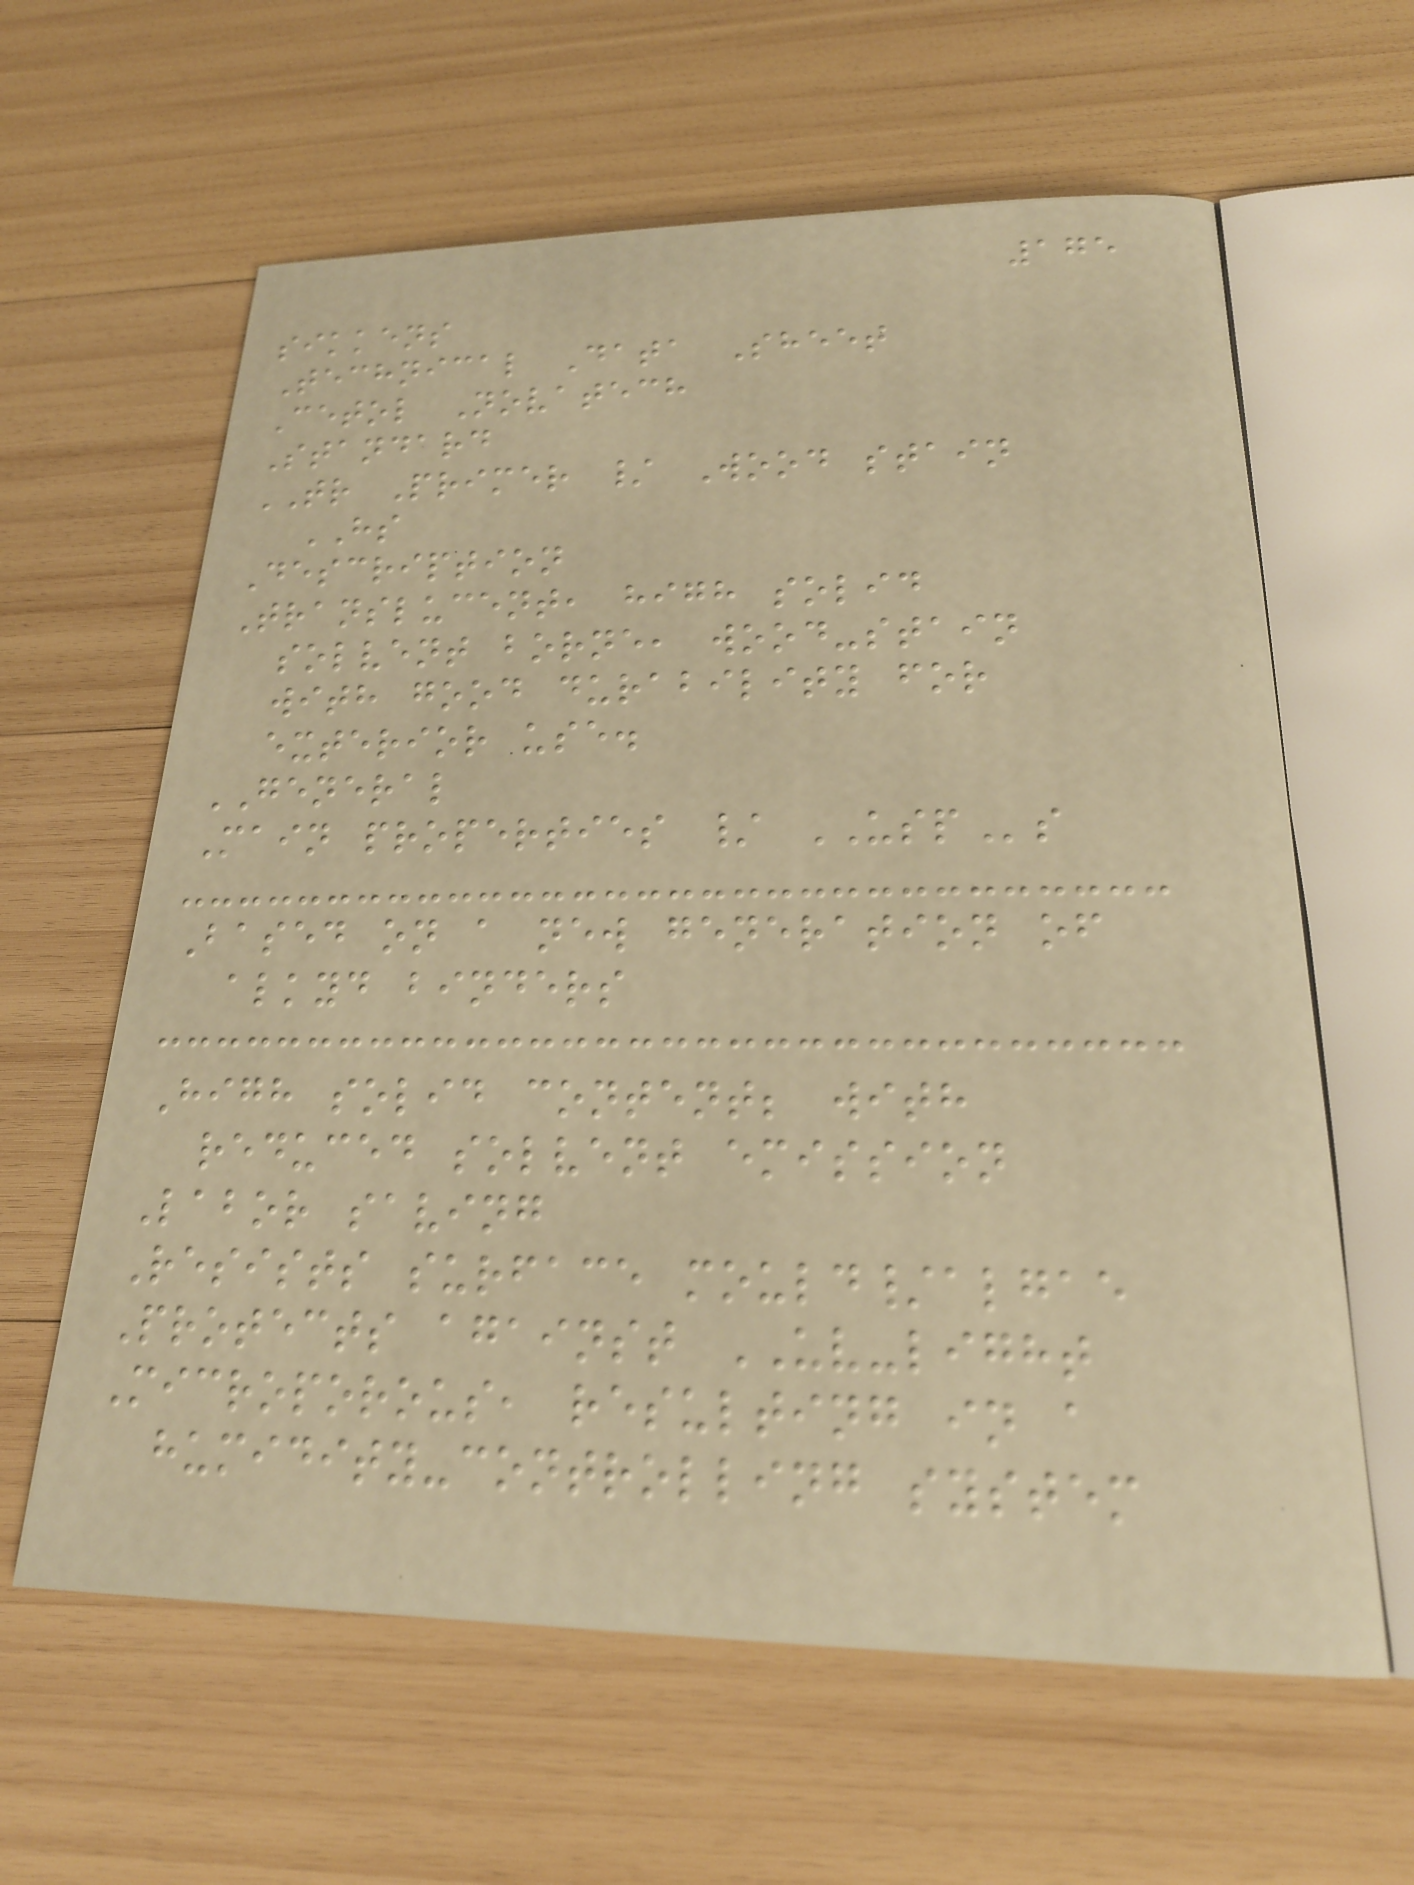175
sikkens
Technical Data Sheet
Cetol Novatech
Standard
TR Primer / Wood stain
HS
Description
Translucent, high solid
solvent borne, wood-stain
with good durability for
exterior use.
GENERAL
Main properties / USPs
Based on a new generation of
alkyd binders
High solid content; with
reduced solvent emission
Labor saving
Resists surface mould/algae
Protects against UV-light
Microporous, resulting in a
humidity-controlling system
